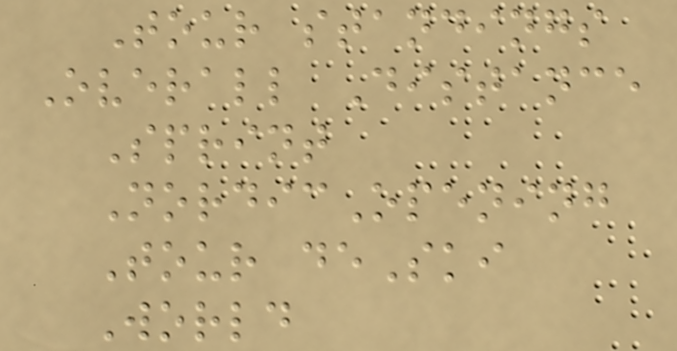Tour standings
Overall Distance
Sprint
NordicOpening
Tour deSki
World
